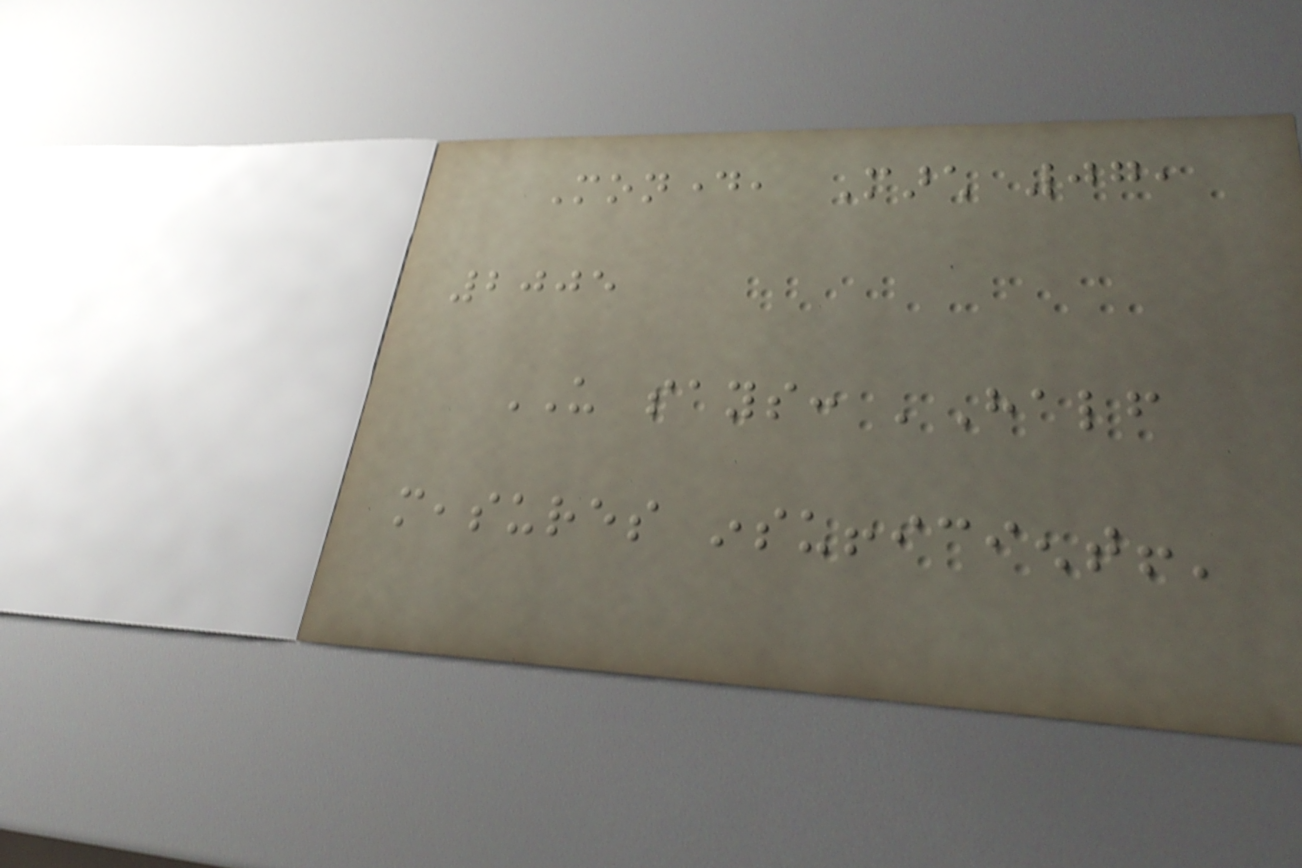Monday, March 07,
2005
US says: 'Half
measures insufficient!'
